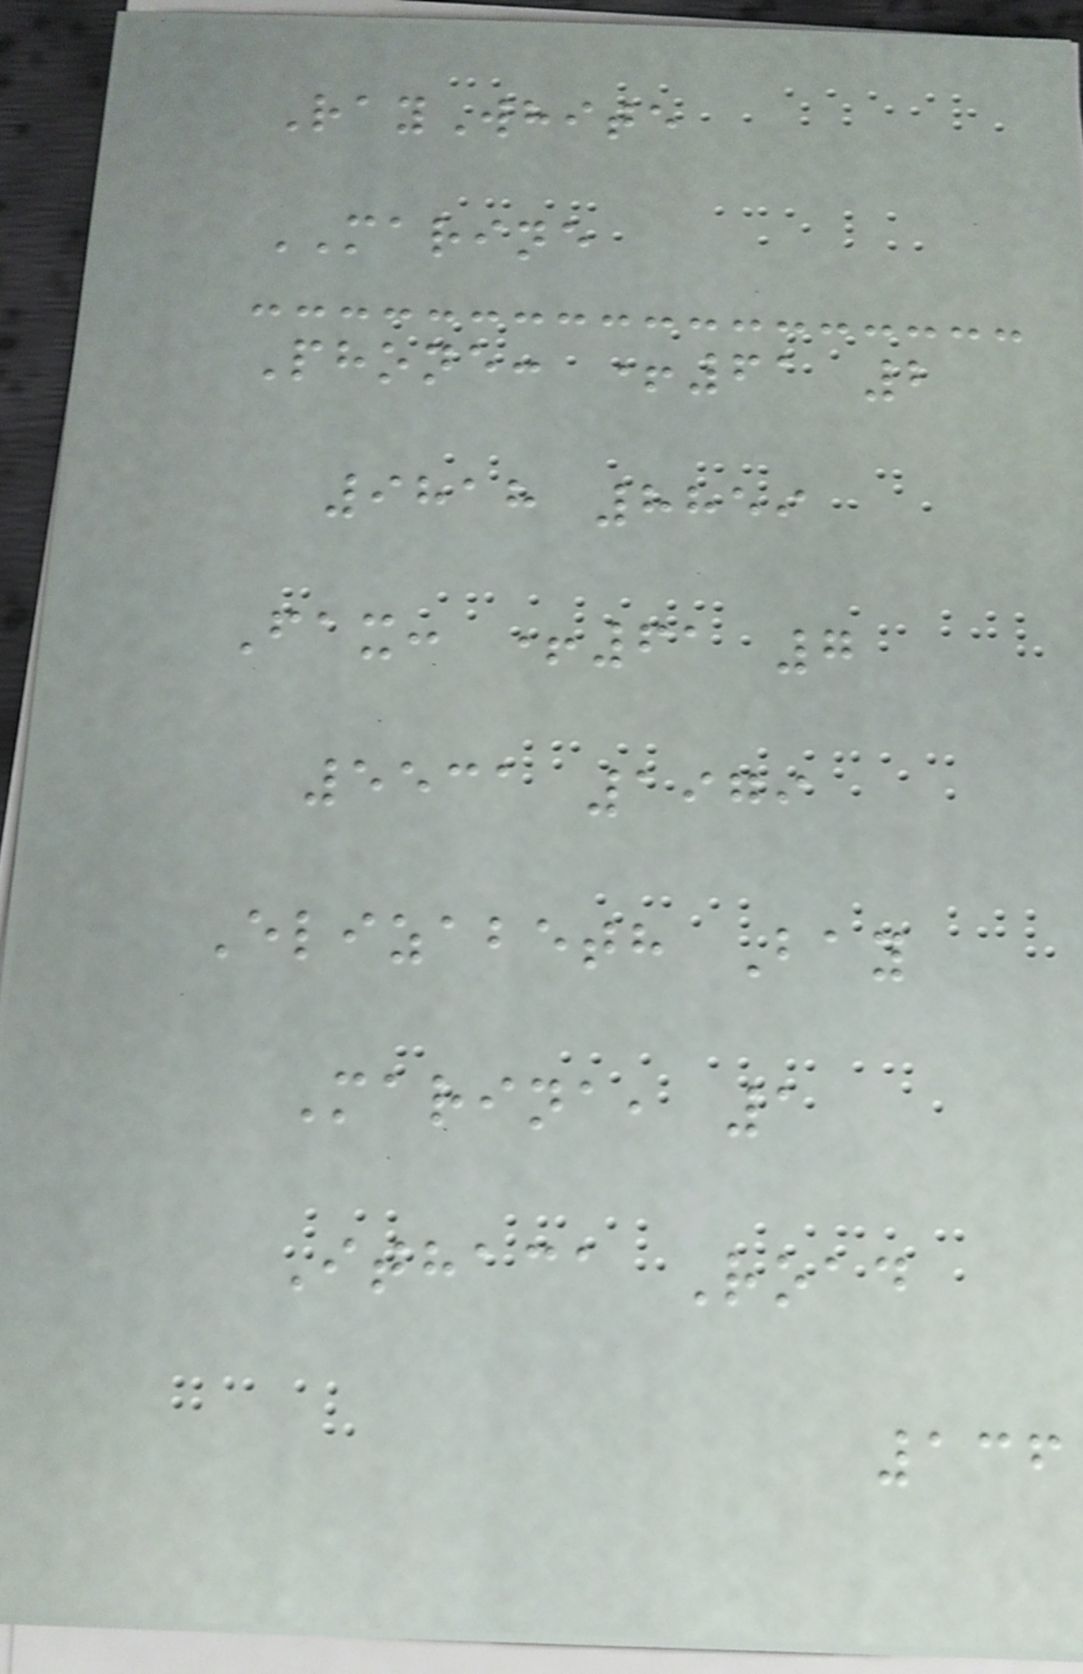RayWhite
MARINE
Phone: +61 2
9818 8859
Fax: +61 7
5531 1979
Elizabeth Bay
Marina, 1
Ithaca Road
136
